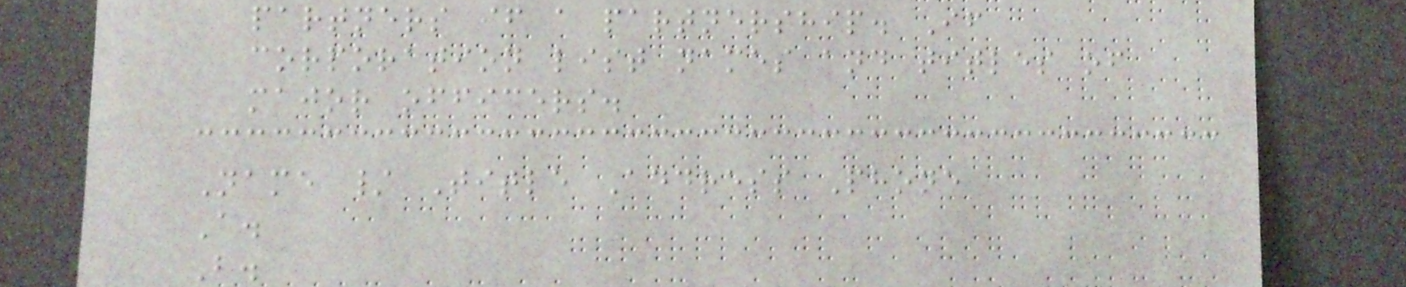partners if a partnership. If
corporation list names and titles of
major officers.
Name / Title Address Phone
A.
B.
